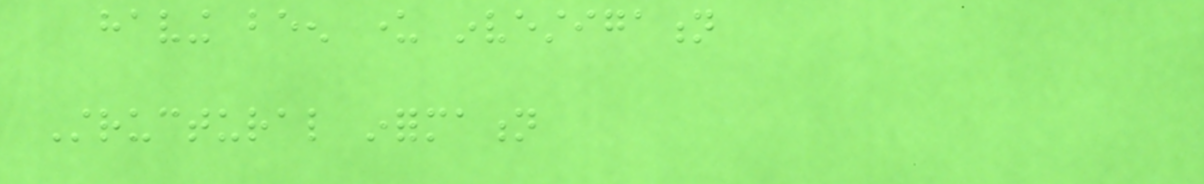having been under investigation
Structural information
